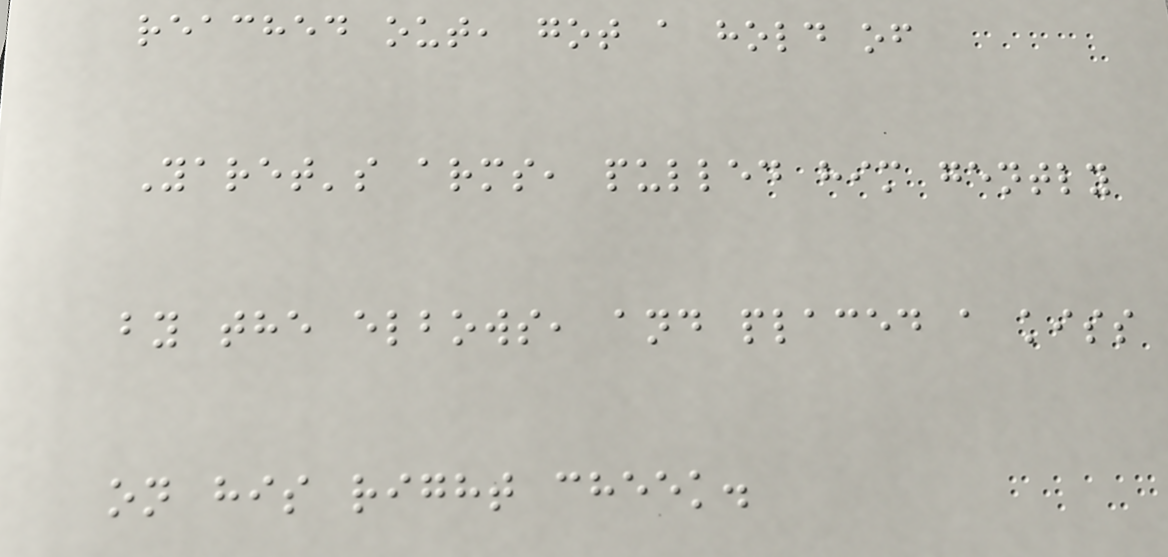reached out, got a hold of
Yaret's arms, pulled him gently
by the elbows, and placed a kiss
on his right cheek.
